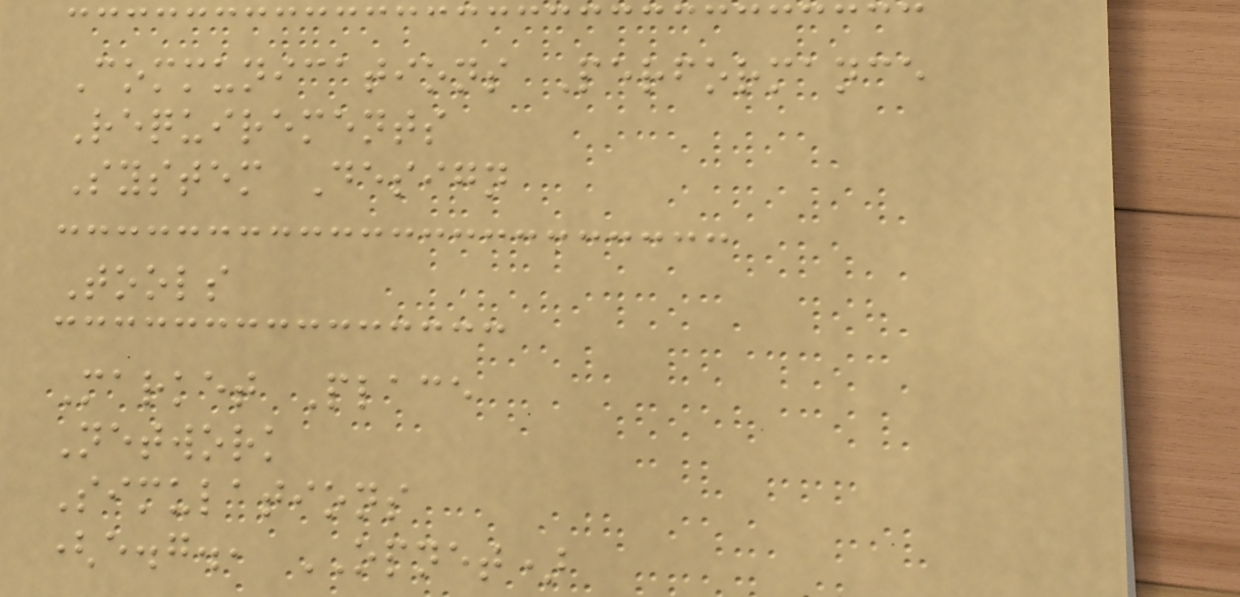Communications Performance
Requirements
System Design
Tools
Market Place
Network
Simulations
(e.g., OPNET)
